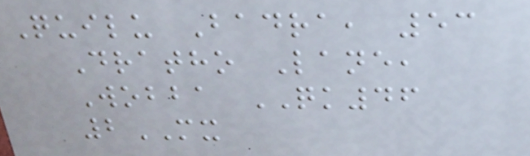Quilu Badra, 53
Dratho Lane,
Wobba QK46
2MX
